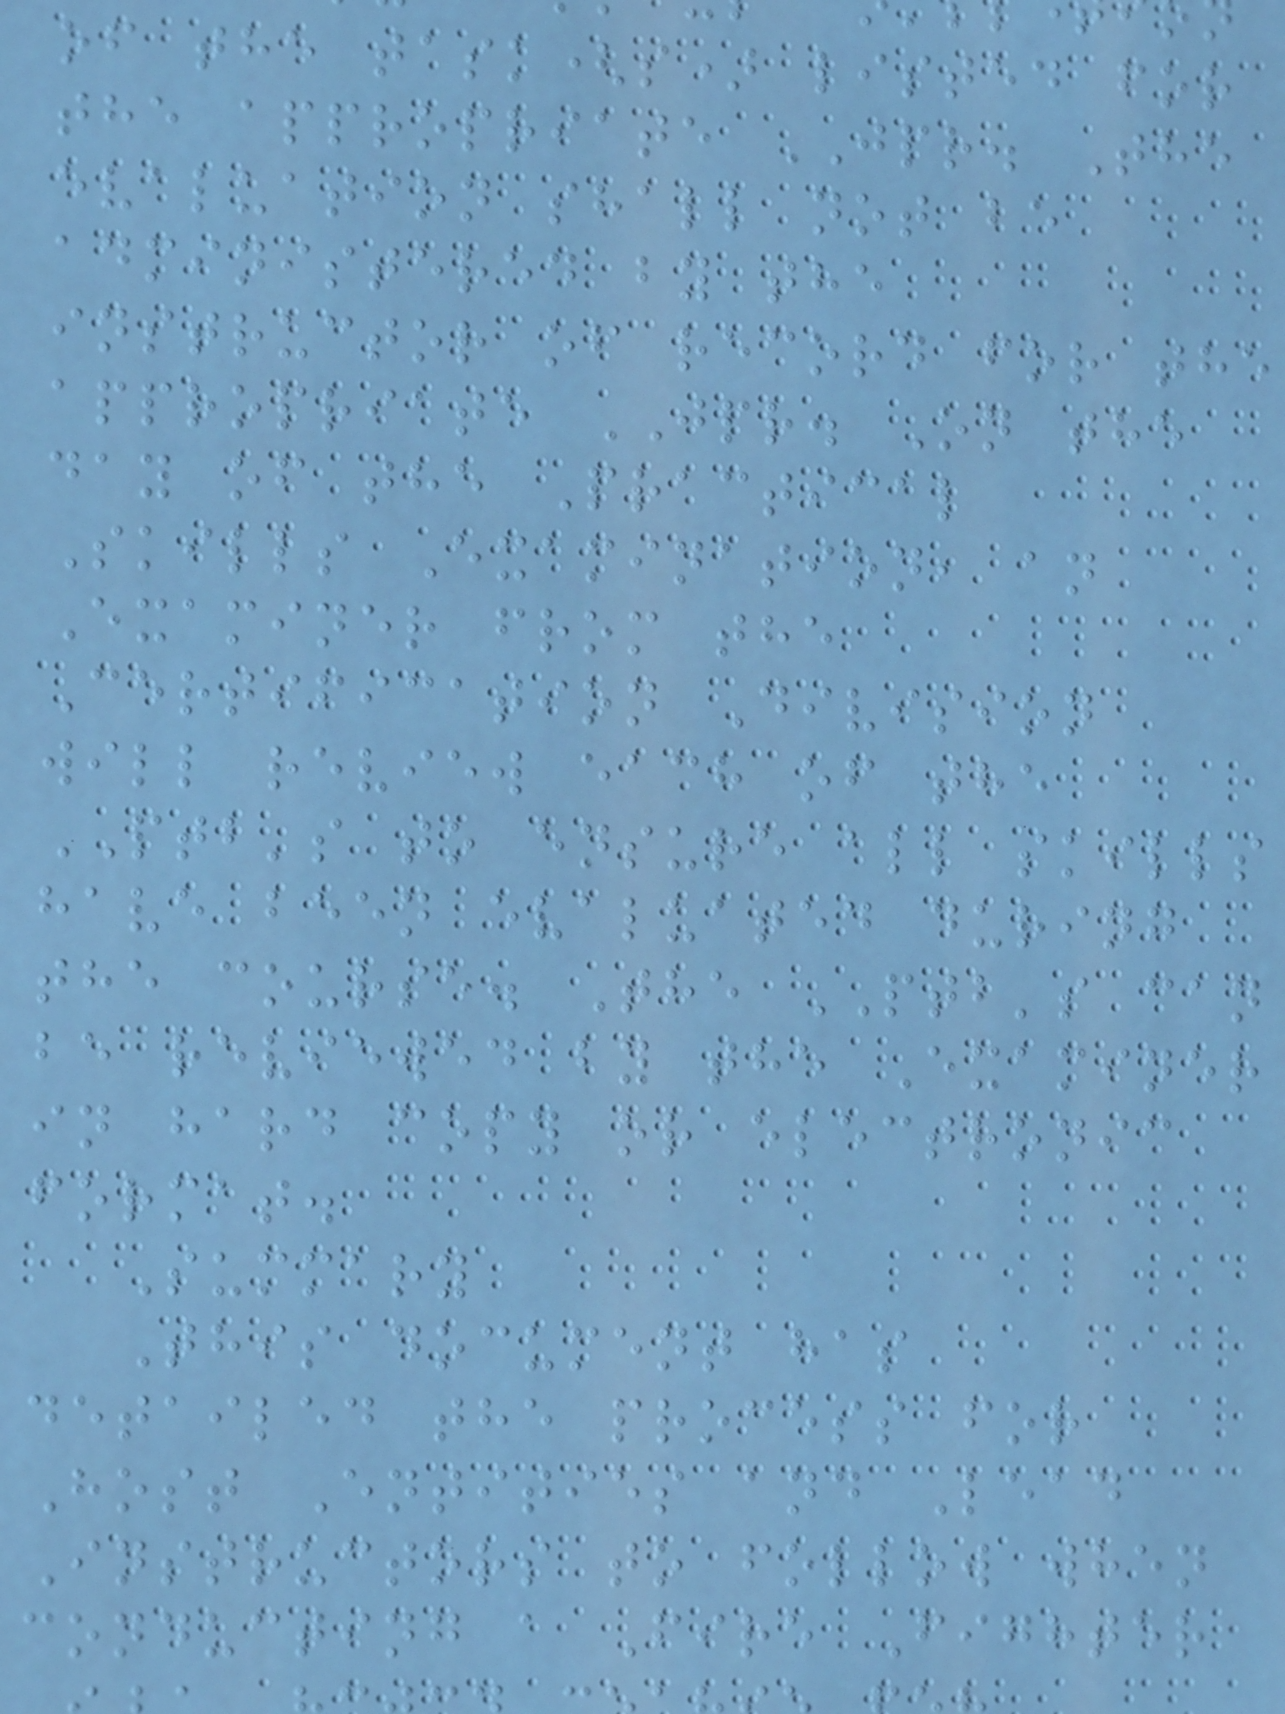of the task(s) listed for
the appropriate JPR. The
evaluation shall not be
administered by the
instructor of record for the
appropriate JPR. On the
day of the Practical
Skills Examination, an
Examiner from the
Certification Division
will review each of the
PTB's to ensure all skills
have been evaluated during
the course. The PTB's can
be reviewed by the Examiner
in hard copy or electronic
format.
Summary
This document has
detailed the process for
Host Entities and Lead
Instructors to follow when
conducting a Fire Fighter
